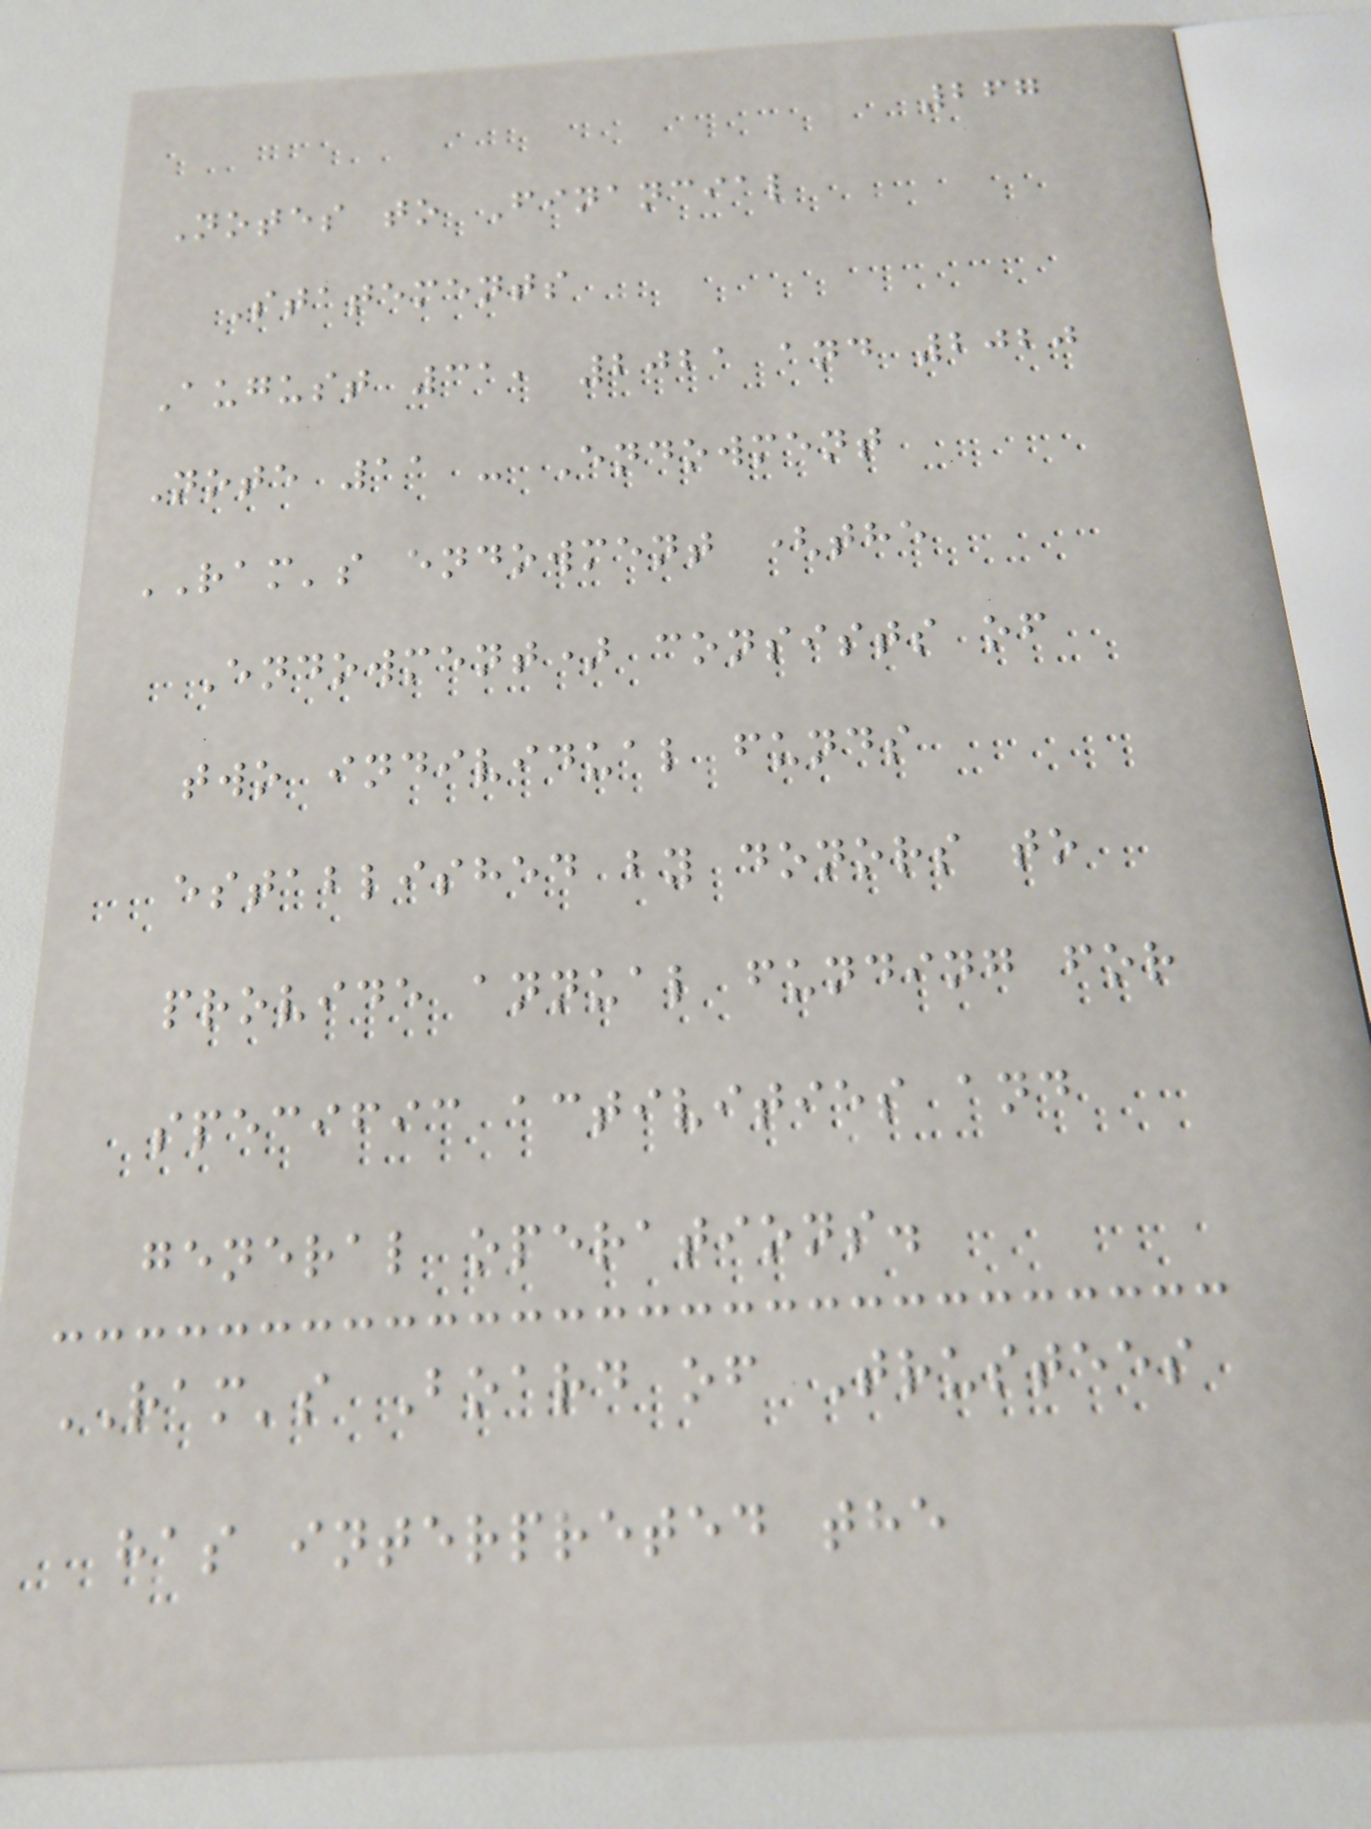267
Notes to Financial
Statements
August 31, 2021 and 2020
Note 11 - Endowment
RAM's endowment (the
Endowment) consists of
two individual funds
established by donors to
provide annual funding for
specific activities and
general operations.
RAM's Board of Trustees
has interpreted the
